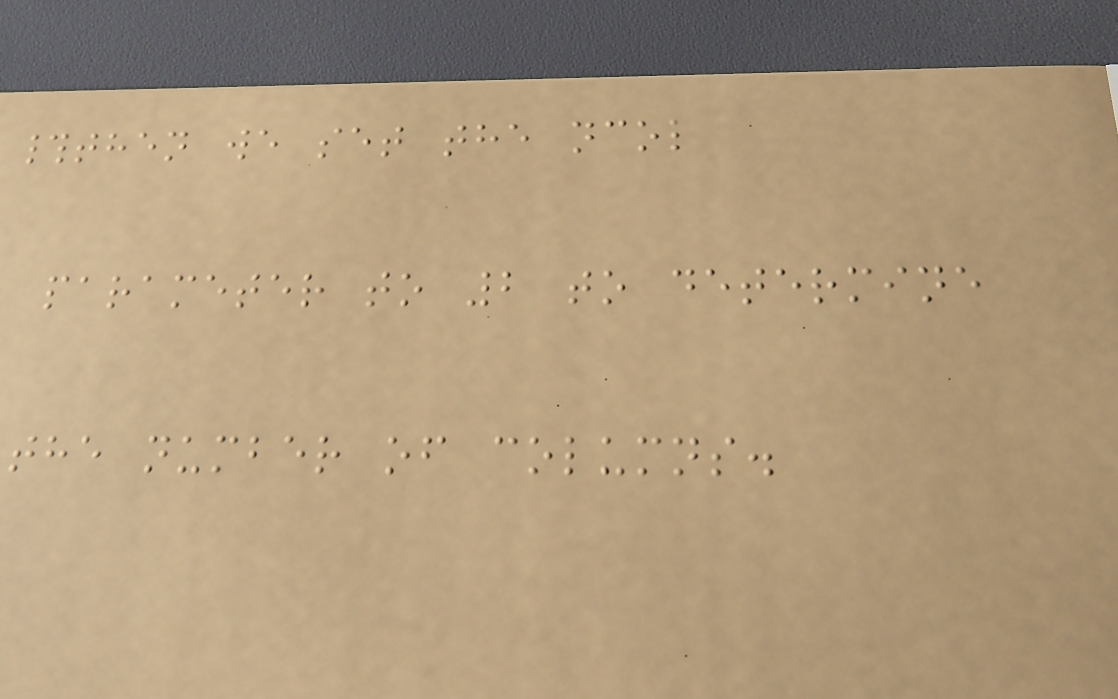#then we set the ncol
parameter to 2 to determine
the number of columns.
